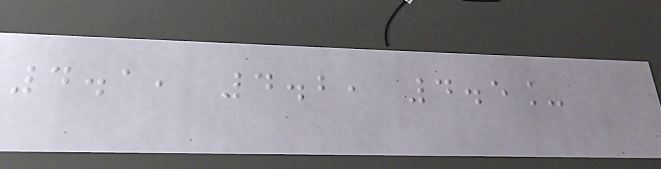4.1, 4.2, 4.5_
